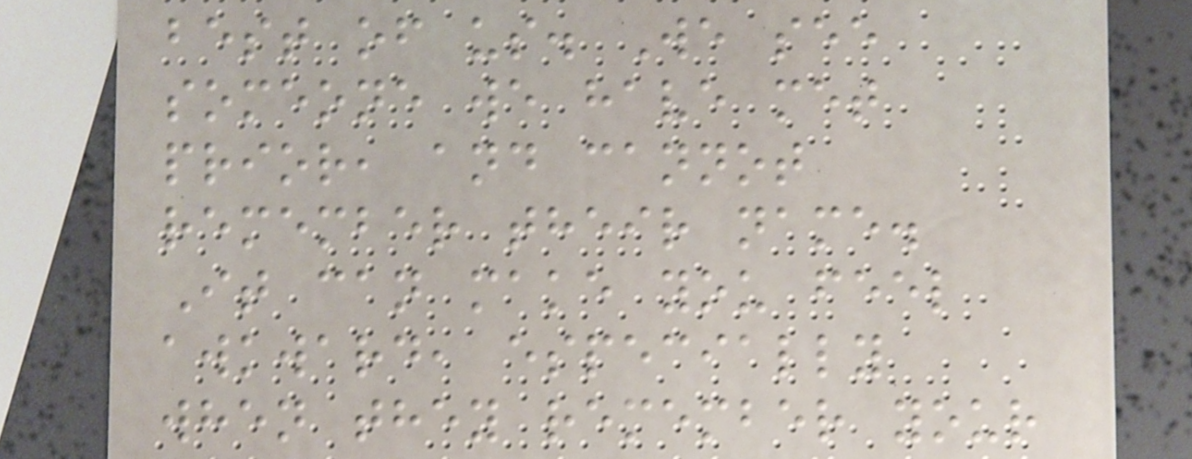best of us. We see
someone we have met
prior, and cannot
remember their name.
It can make you feel
awkward, especially
when they remember your
